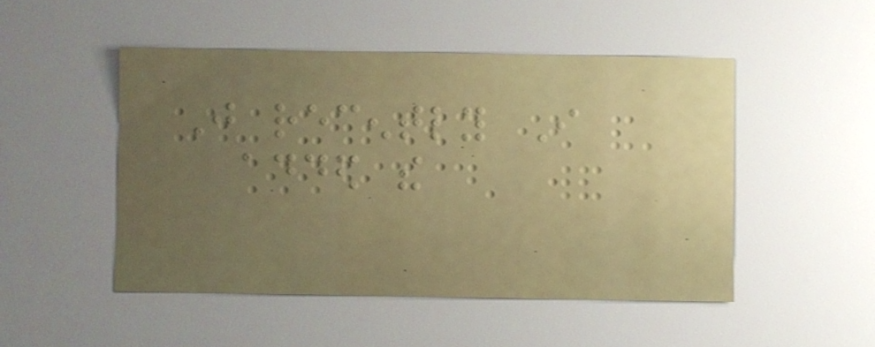Just recently I
added the
